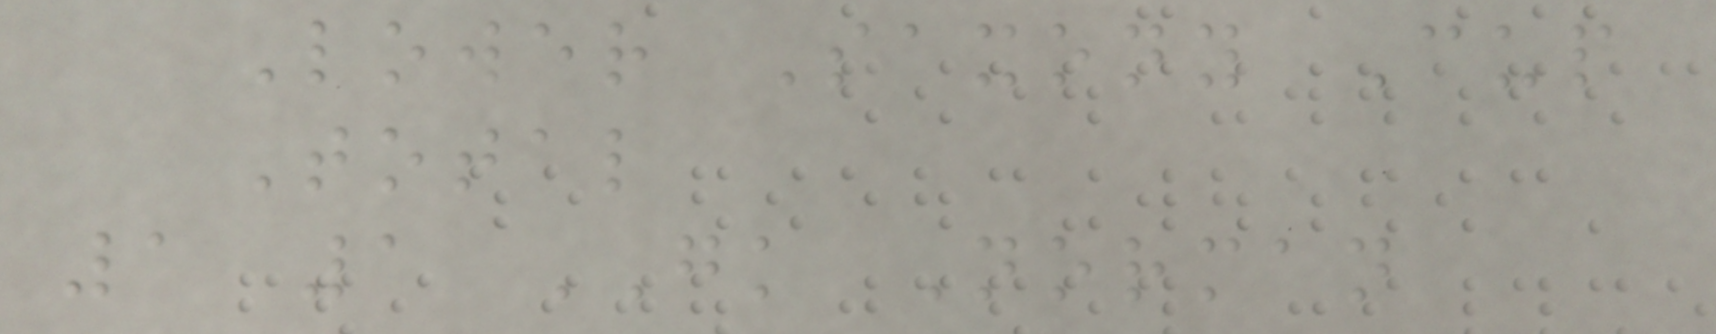Lower Saxony Cup
Total
1 1 GK Norman
